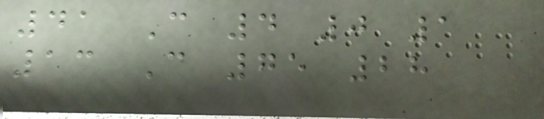41 C 4 0 1
13 C 75 28
